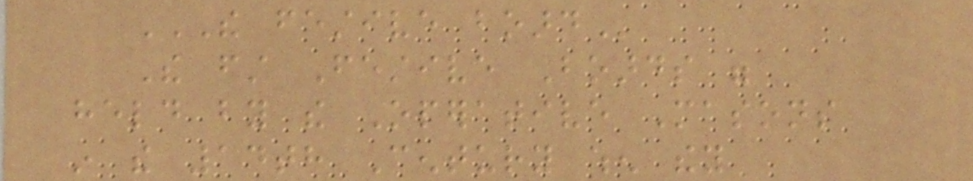THE FESTIVE BOARD
The first Festive Boards were
held by the Operative Masons
in the 14th Century when they
